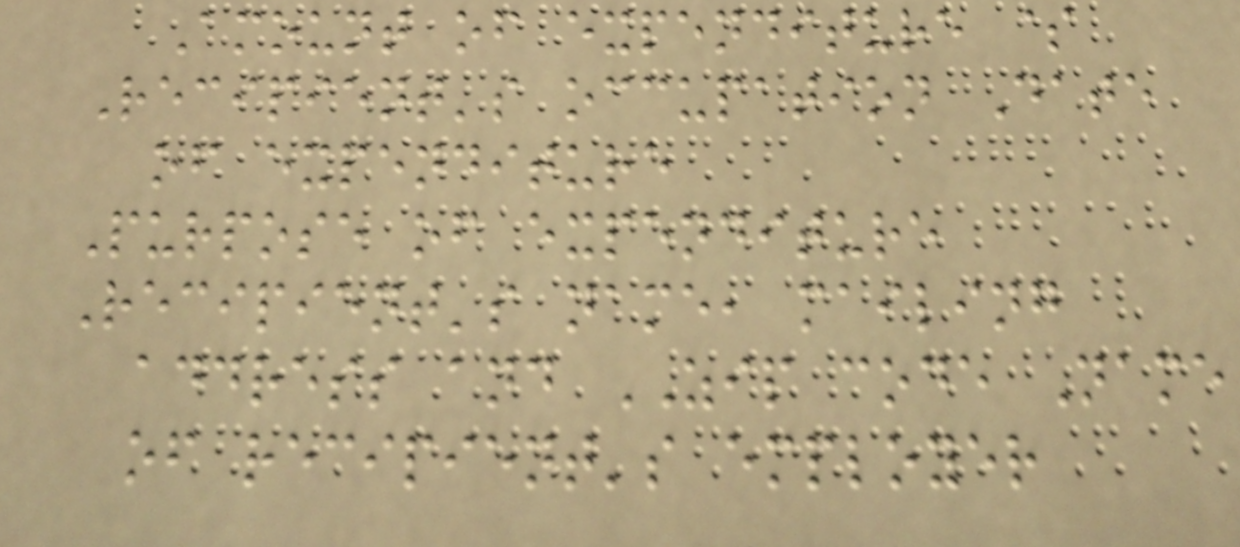Amount of expenditure $
Recipient's occupation Date
of expenditure
Purpose of expenditure
Recipient's name, mailing
address and ZIP code Name
of recipient's employer
